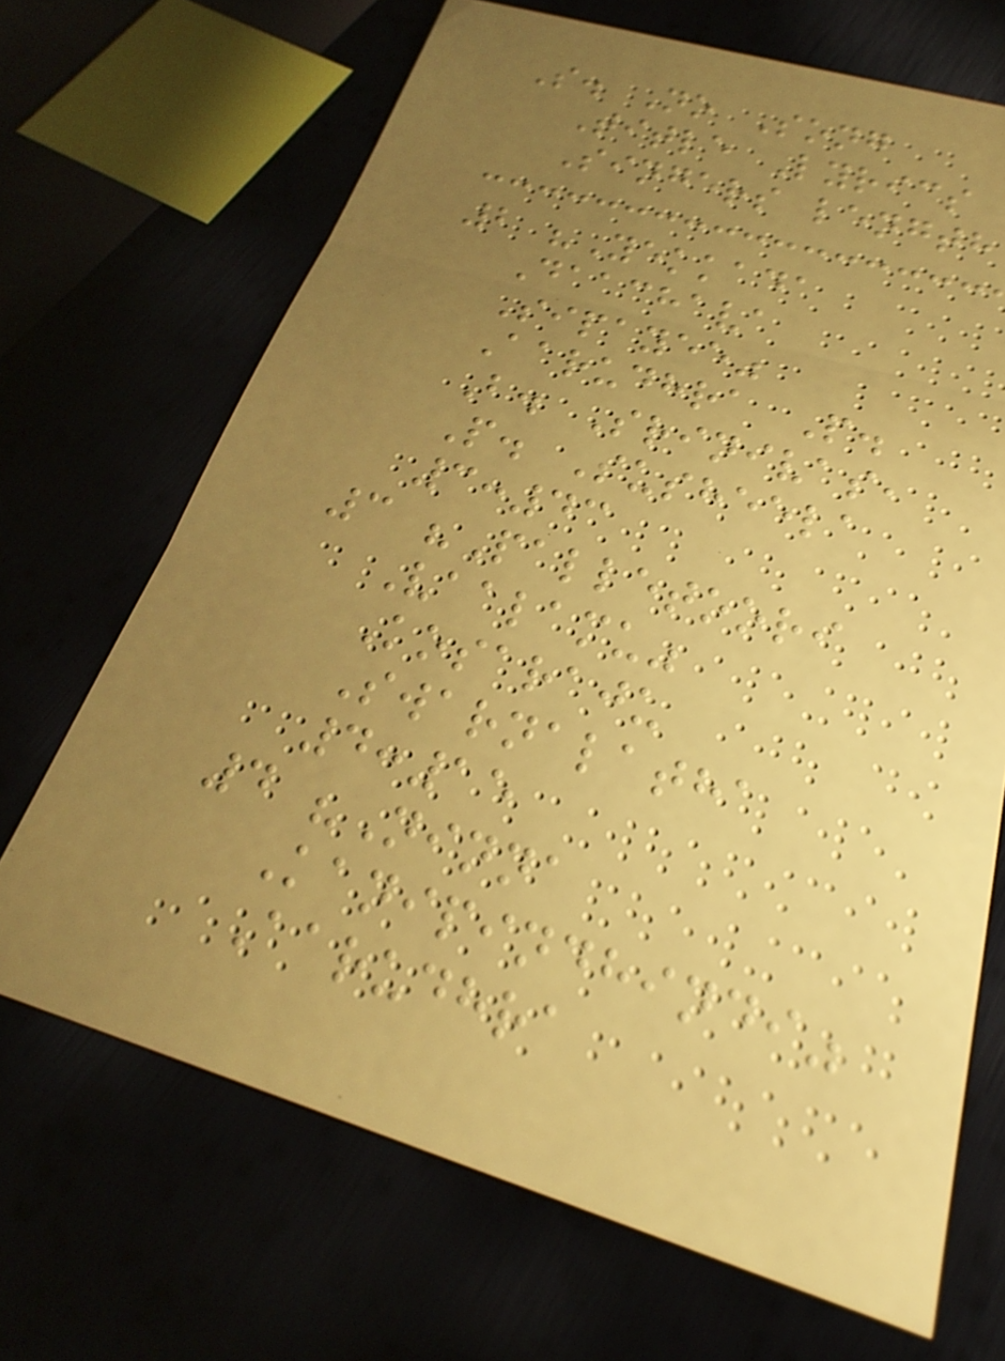S. No Song
Title Lyrics
Singers length
2 "Yekkada
Daachava
Sipayee"
Aarudhra P.
B. Srinivas,
P. Susheela
3:43
3 "Palletoori
Vaalamu"
Kosaraju
Swarnalatha
4:15
4 "Ninna
Kanipindhindi"
Aarudhra
